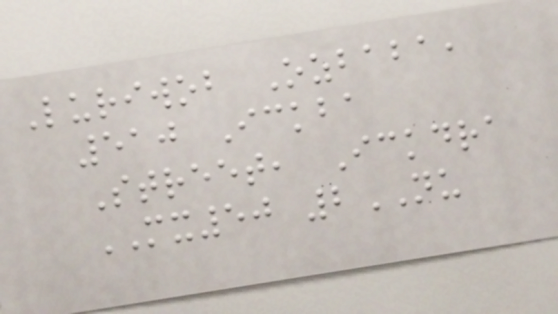Luriwob Ozbaba,
510 Ickba
Street, Ickdra
MX50 2NU
